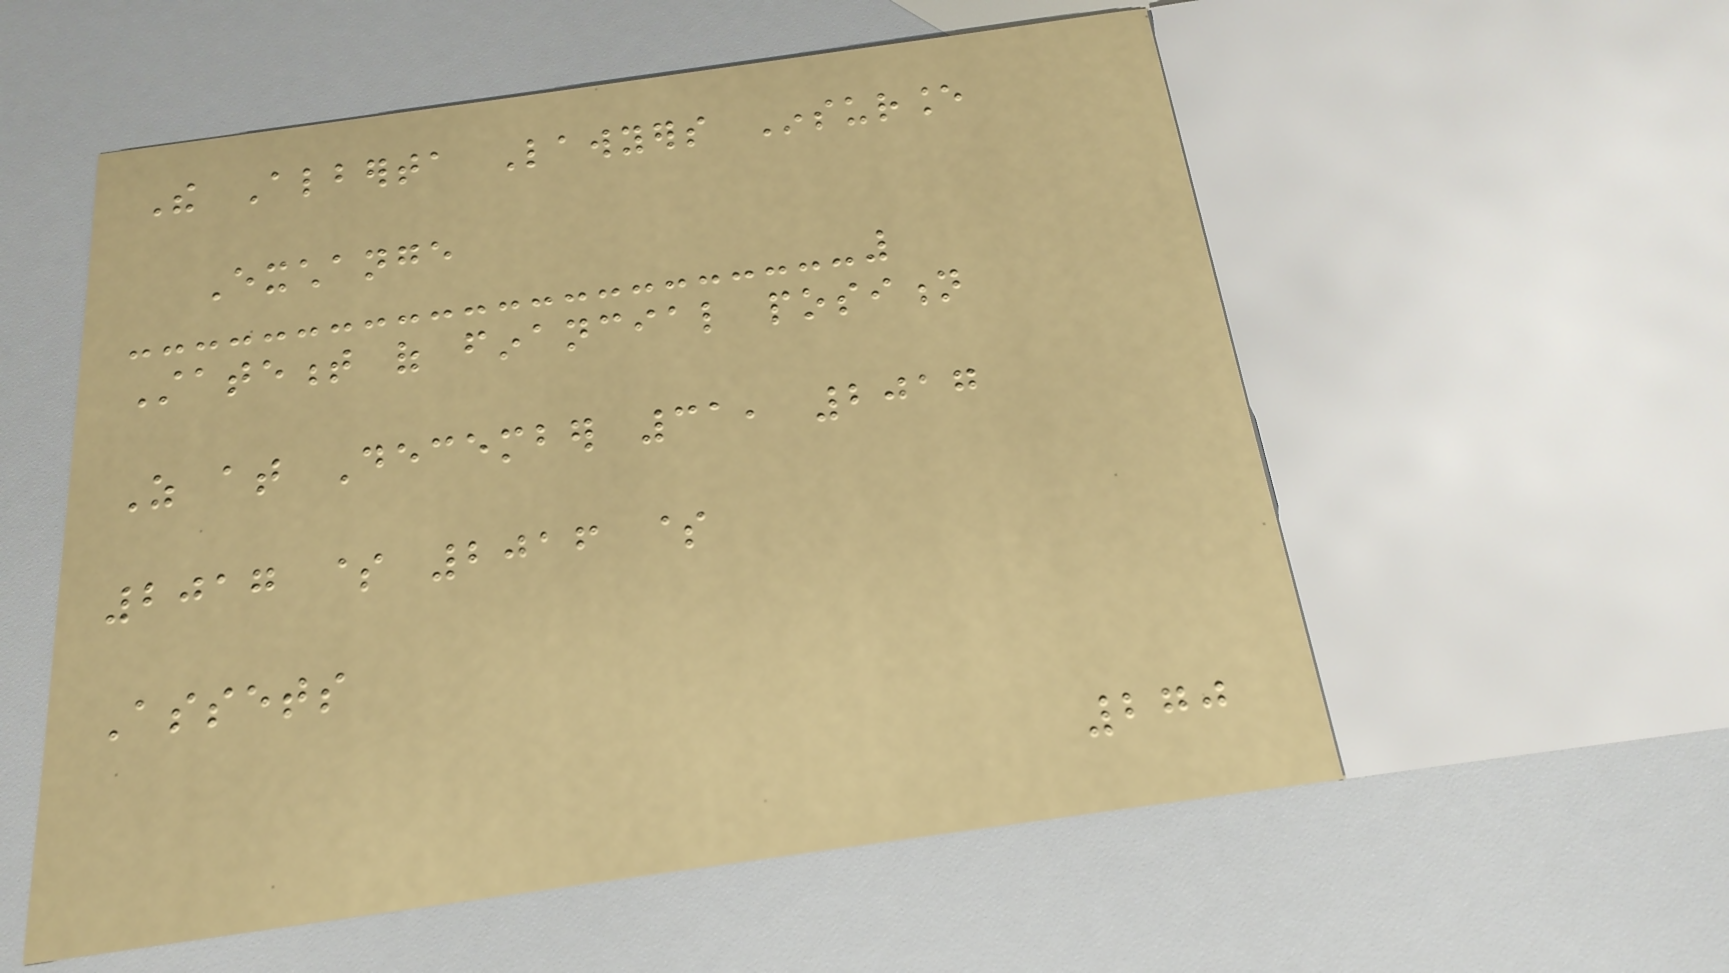The Alberta Lawyers Insurance
Exchange
Statement of financial position
As at December 31, 2017
2017 $ 2016 $
Assets
270
